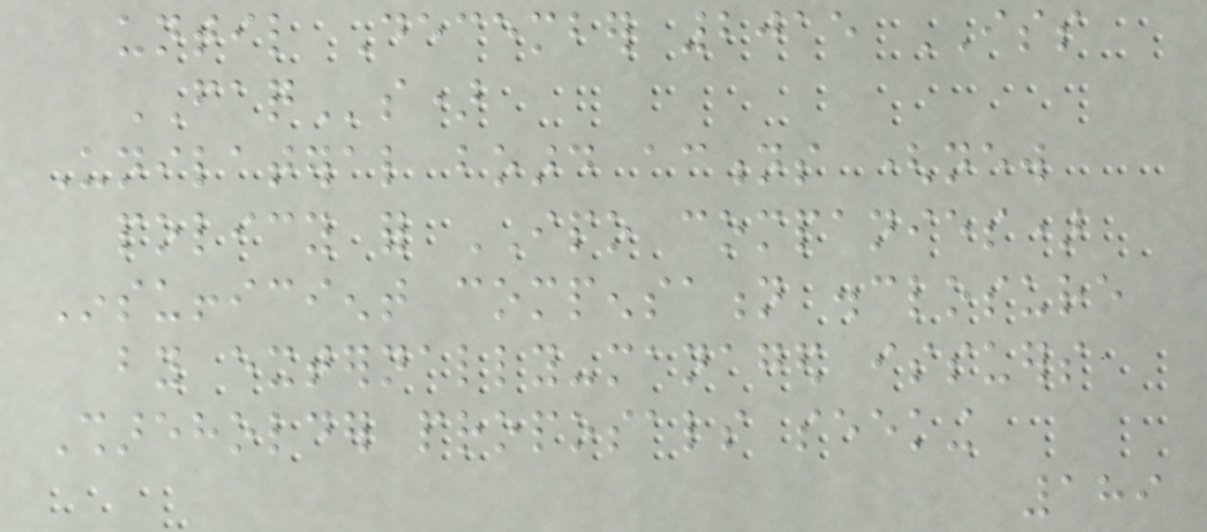until December 2015 ISS
FAQs)
Unilateral board actions (new
policy for IPO companies)
Insufficient compensation disclosure
by externally-managed issuers
Shareholder proposals seeking
189
